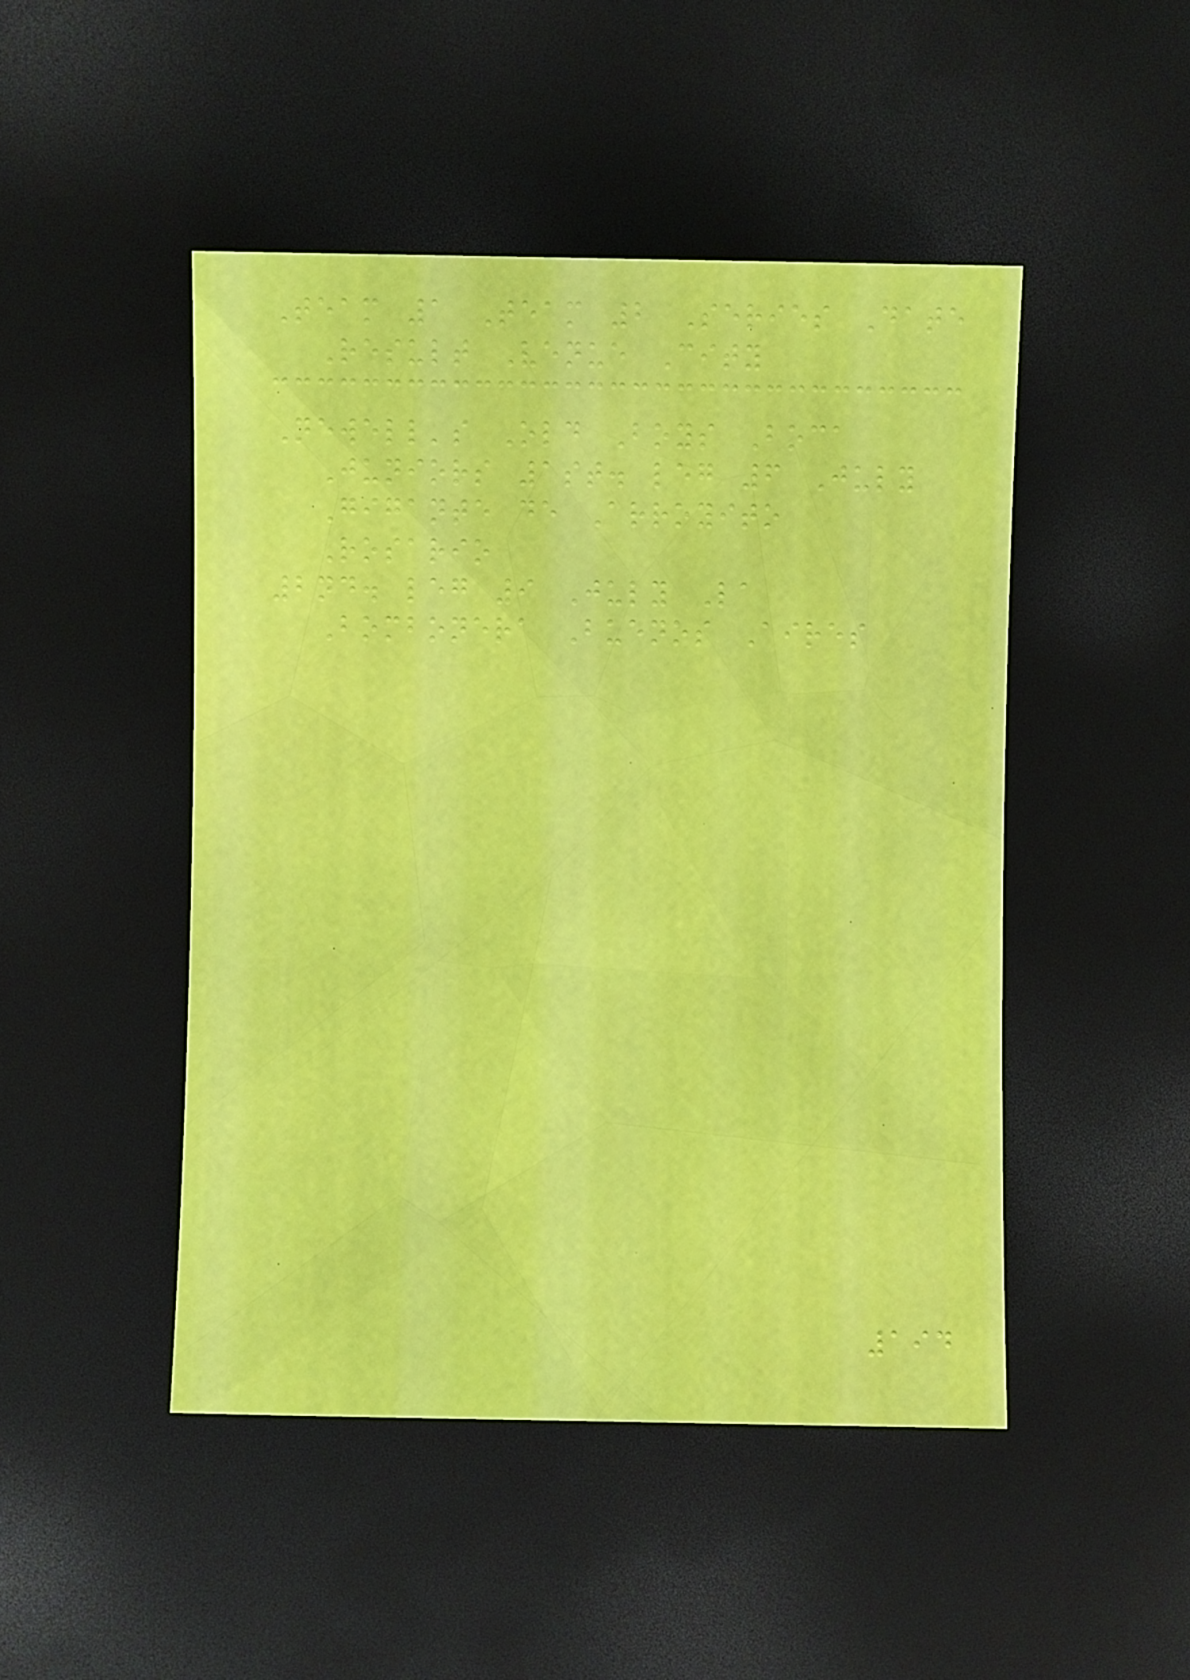Team 1 Team 2 Series Date
Result Venue City
Newell's Old Boys Boca
Juniors 1st. leg 6 July
Gigante de Arroyito
Rosario
2nd. leg 9 July La
Bombonera Buenos Aires
194
